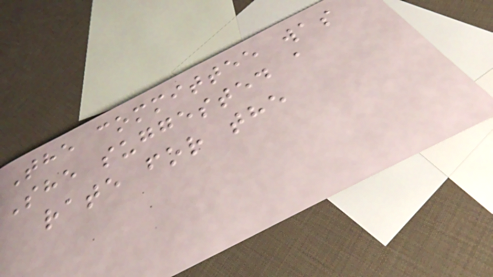The committee was
She suggested a
rate for the
